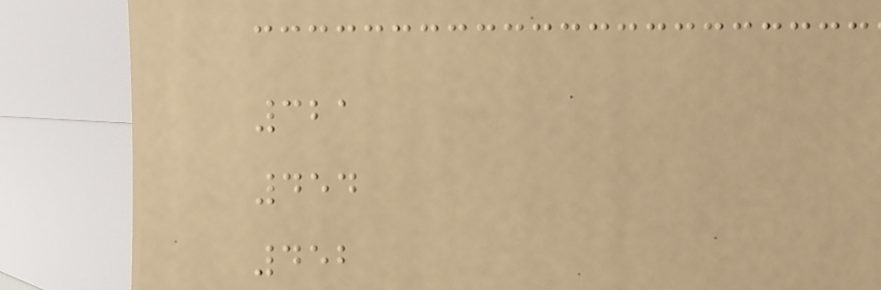321
454
452
